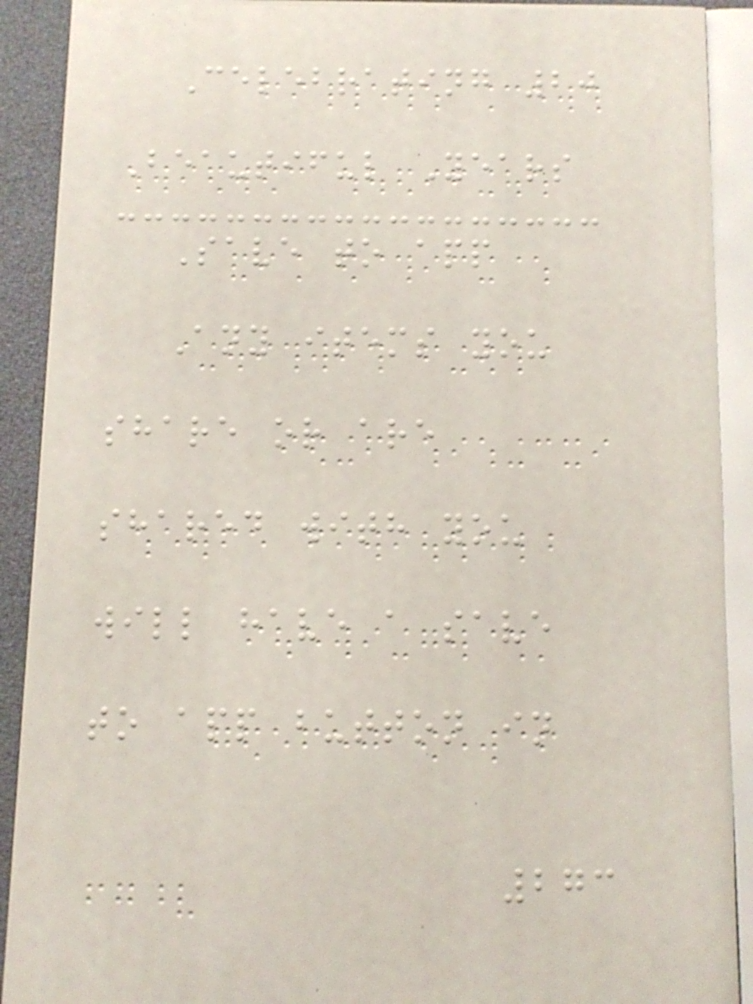Celebrating 20
Beautiful Years
Save to app
Any items you
share or are
shared with you
will have a save
to app button in
273
